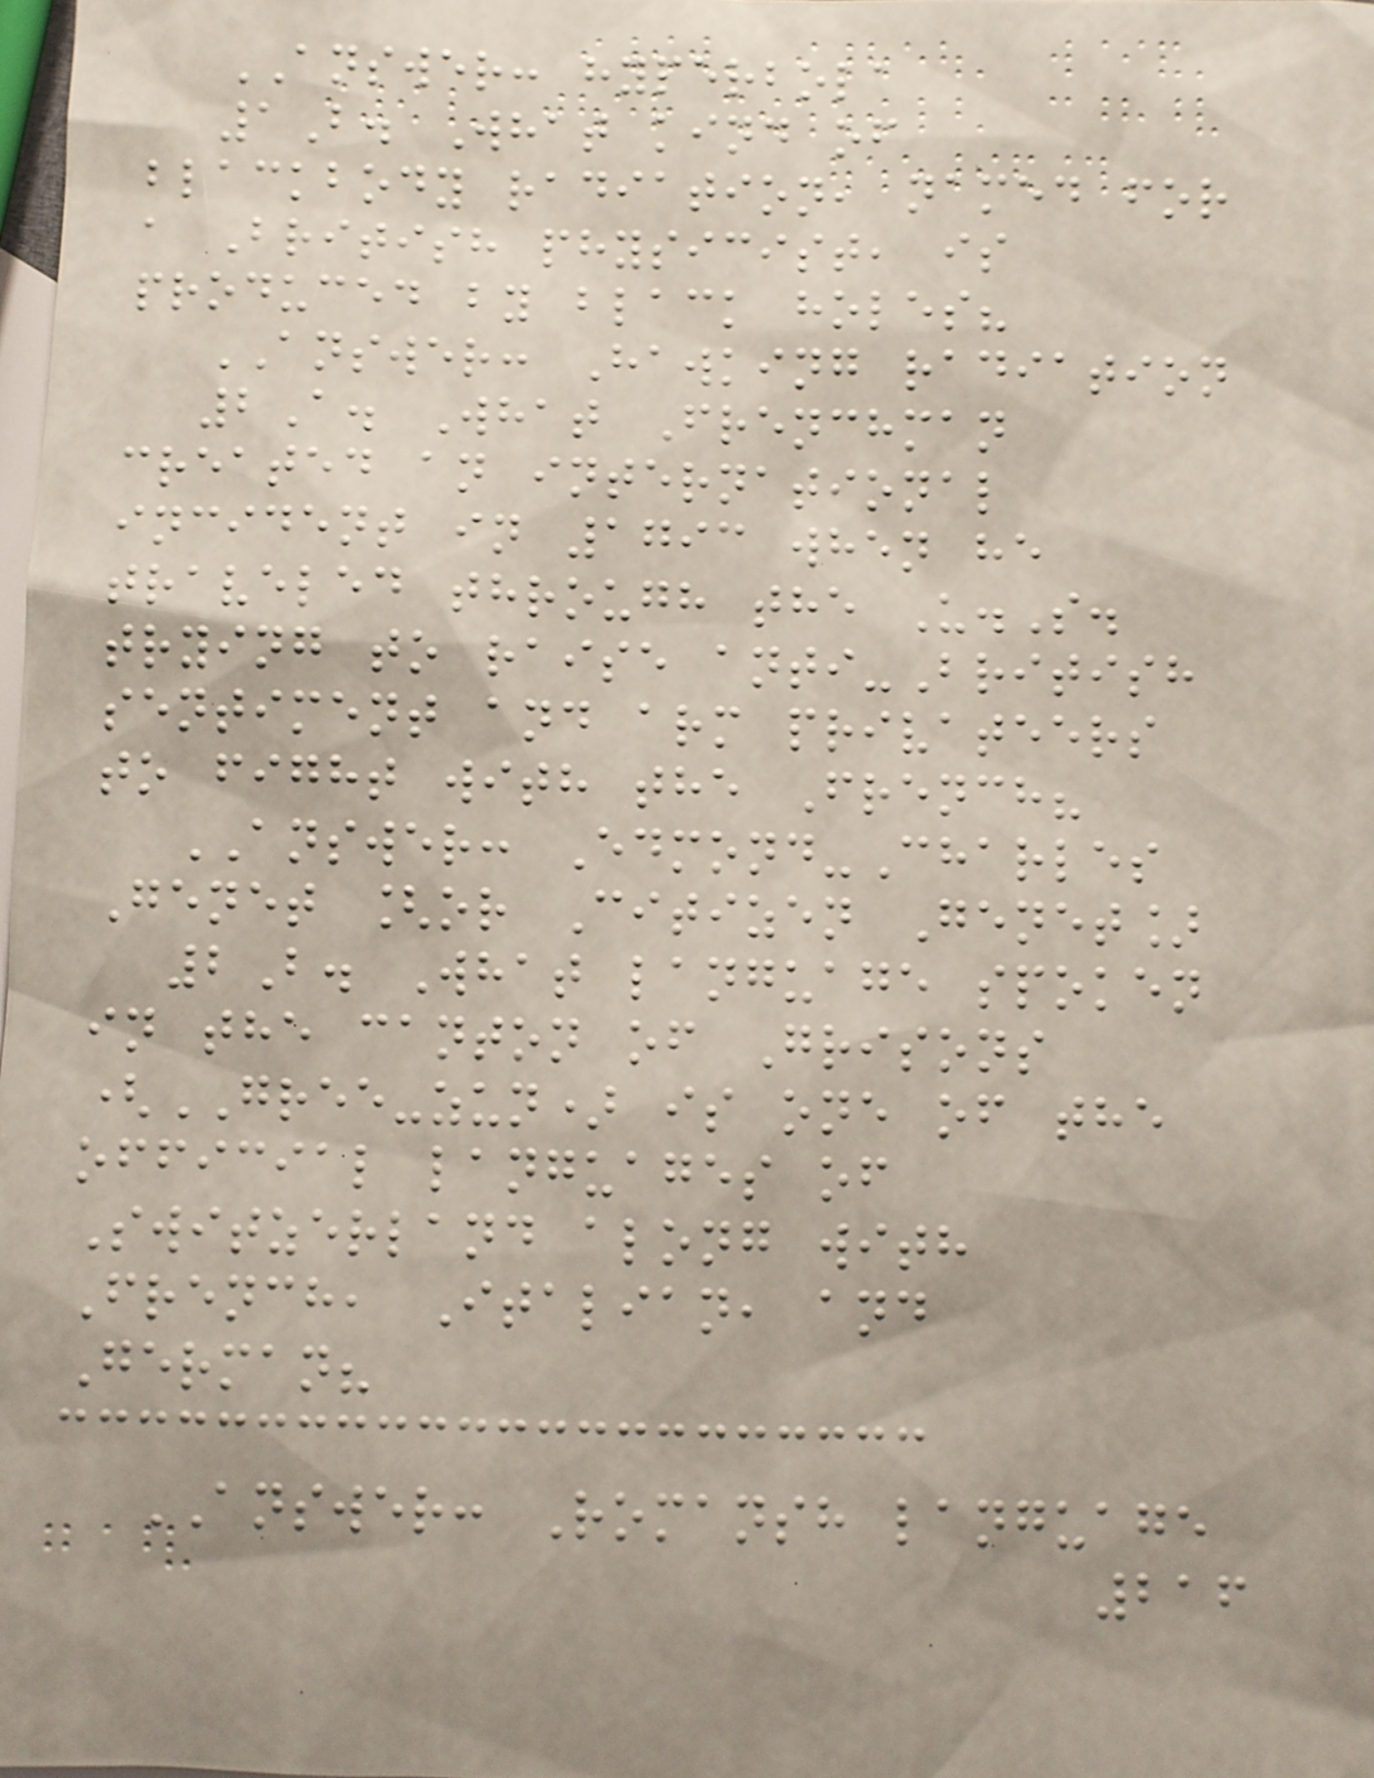ANSWER: hyperbola
1B. What kind of
blackbody radiation, named for
a British physicist, is
produced by black holes?
ANSWER: Hawking radiation
2A. What Frenchman
created an international
incident in 1793 when he
traveled through the U.S.
trying to raise anti-British
sentiment and arm privateers
to fight with the French?
ANSWER: Edmond-Charles
Genet [or Citizen Genet]
2B. What language spoken
in the canton of Grisons
(GREE-zun) is one of the
official languages of
Switzerland along with
French, Italian, and
German?
ANSWER: Romansh language
216
